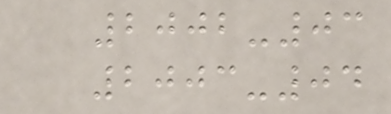2002-03
2003-04
